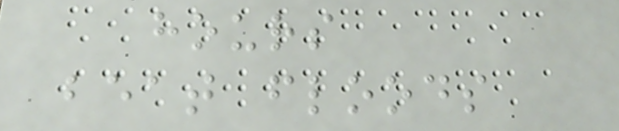hours
beat floods
